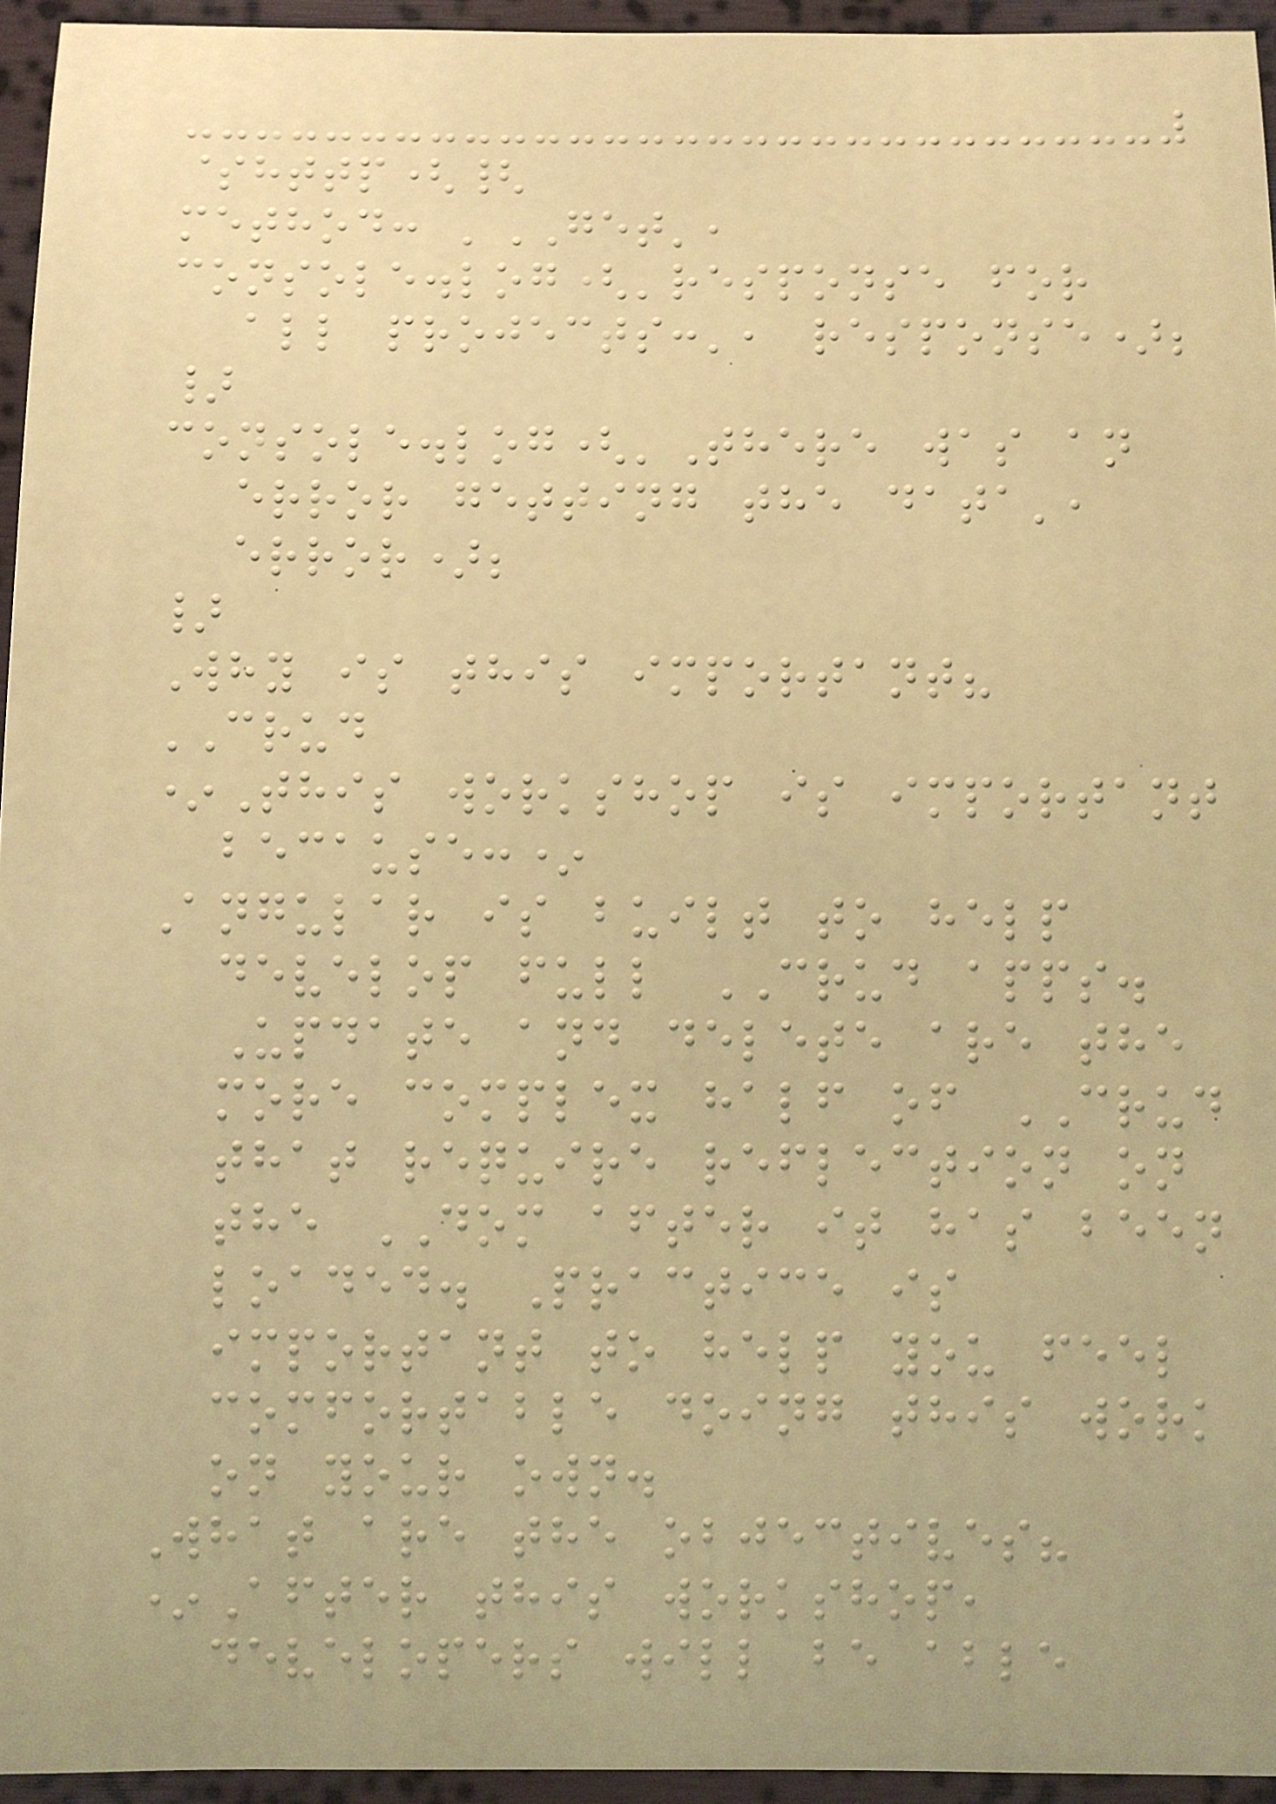$http({
method: 'GET',
console.log('response for
all projects:', response);
}
console.log('There was an
error getting the data',
error);
}
Why is this important?
CRUD
*This workshop is important
because:*
Angular is built to help
develop full CRUD apps.
Update and delete are the
more complex half of CRUD
that require reflection on
the DOM after it has been
loaded. Practice is
important to help you feel
comfortable doing this work
on your own.
What are the objectives?
*After this workshop,
developers will be able
